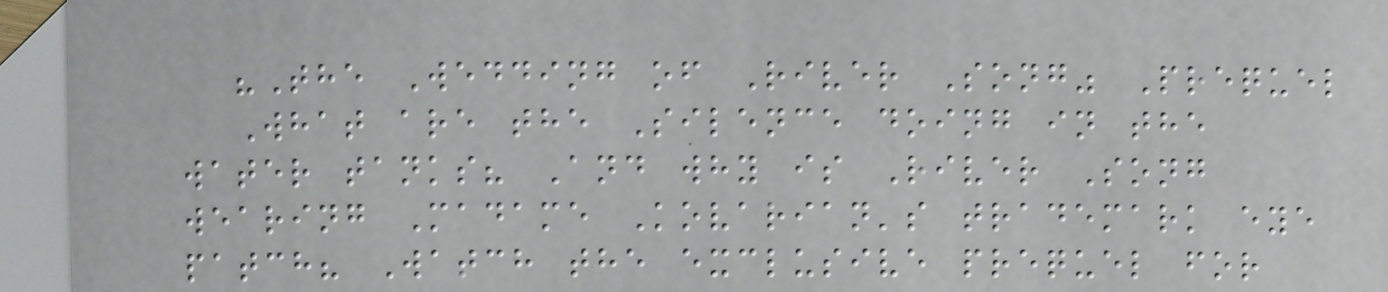"The Wedding of River Song" Prequel
What are the Silence doing in the
water tanks? And why is River Song
wearing Madame Kovarian's trademark eye
patch? Watch the exclusive prequel for
